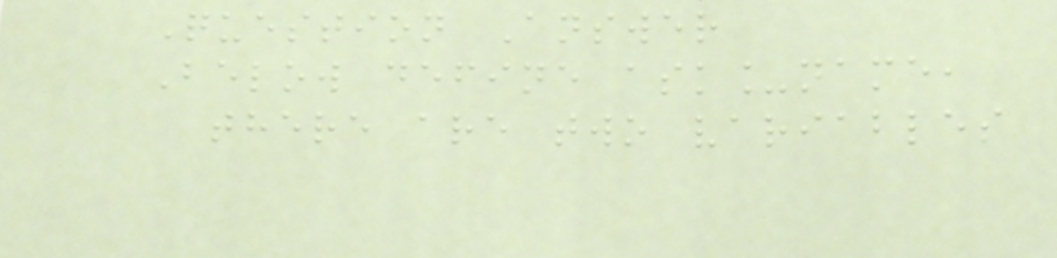Question Answer
Below define ask_name,
there are two variables
